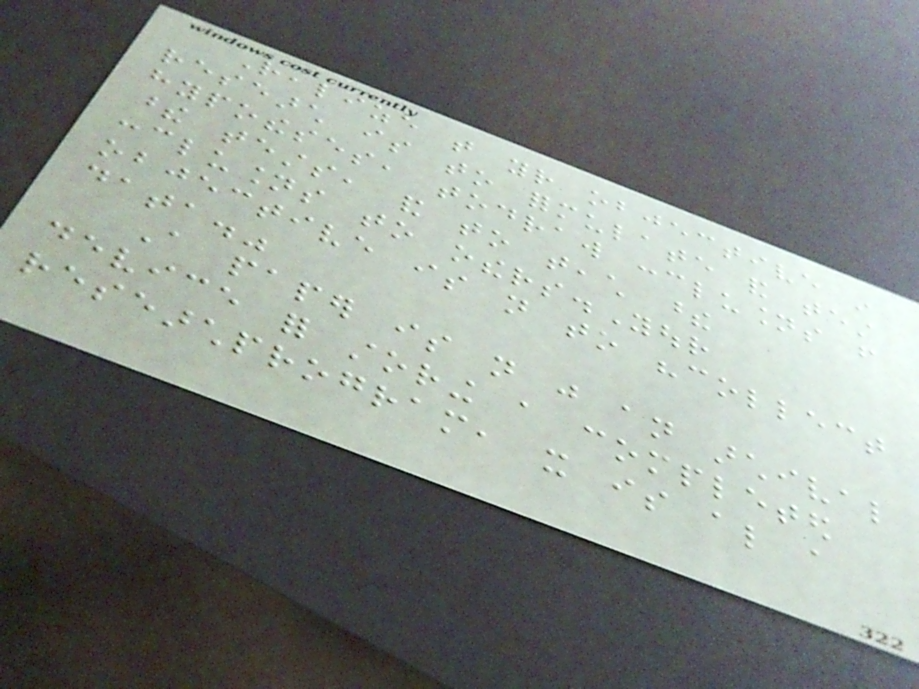Realize that your objective in
research is to formulate and test
hypotheses, todraw conclusions from
these tests, and to teach these
conclusions to others.Your
objective is not to "collect
data."
A paper is not just an archival
device for storing a completed
researchprogram, it is also a
